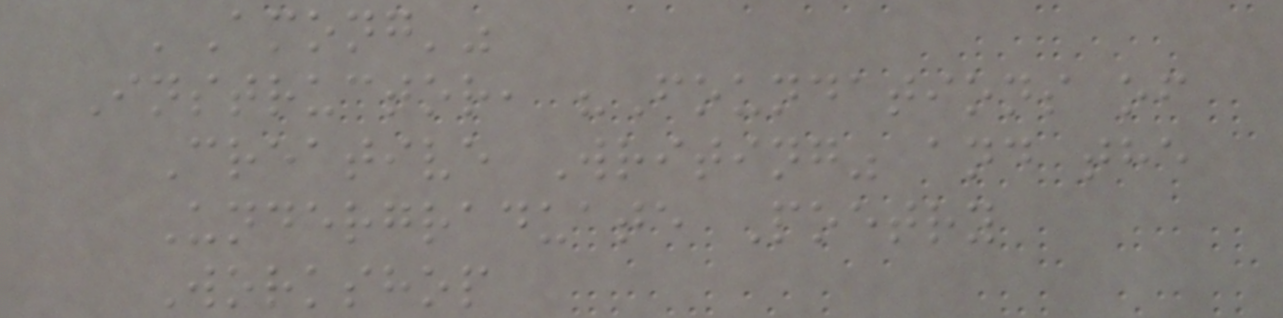'Among'"
Instructor, "Foundations of
Creative Writing" and the
Undergraduate Poetry
Workshop
